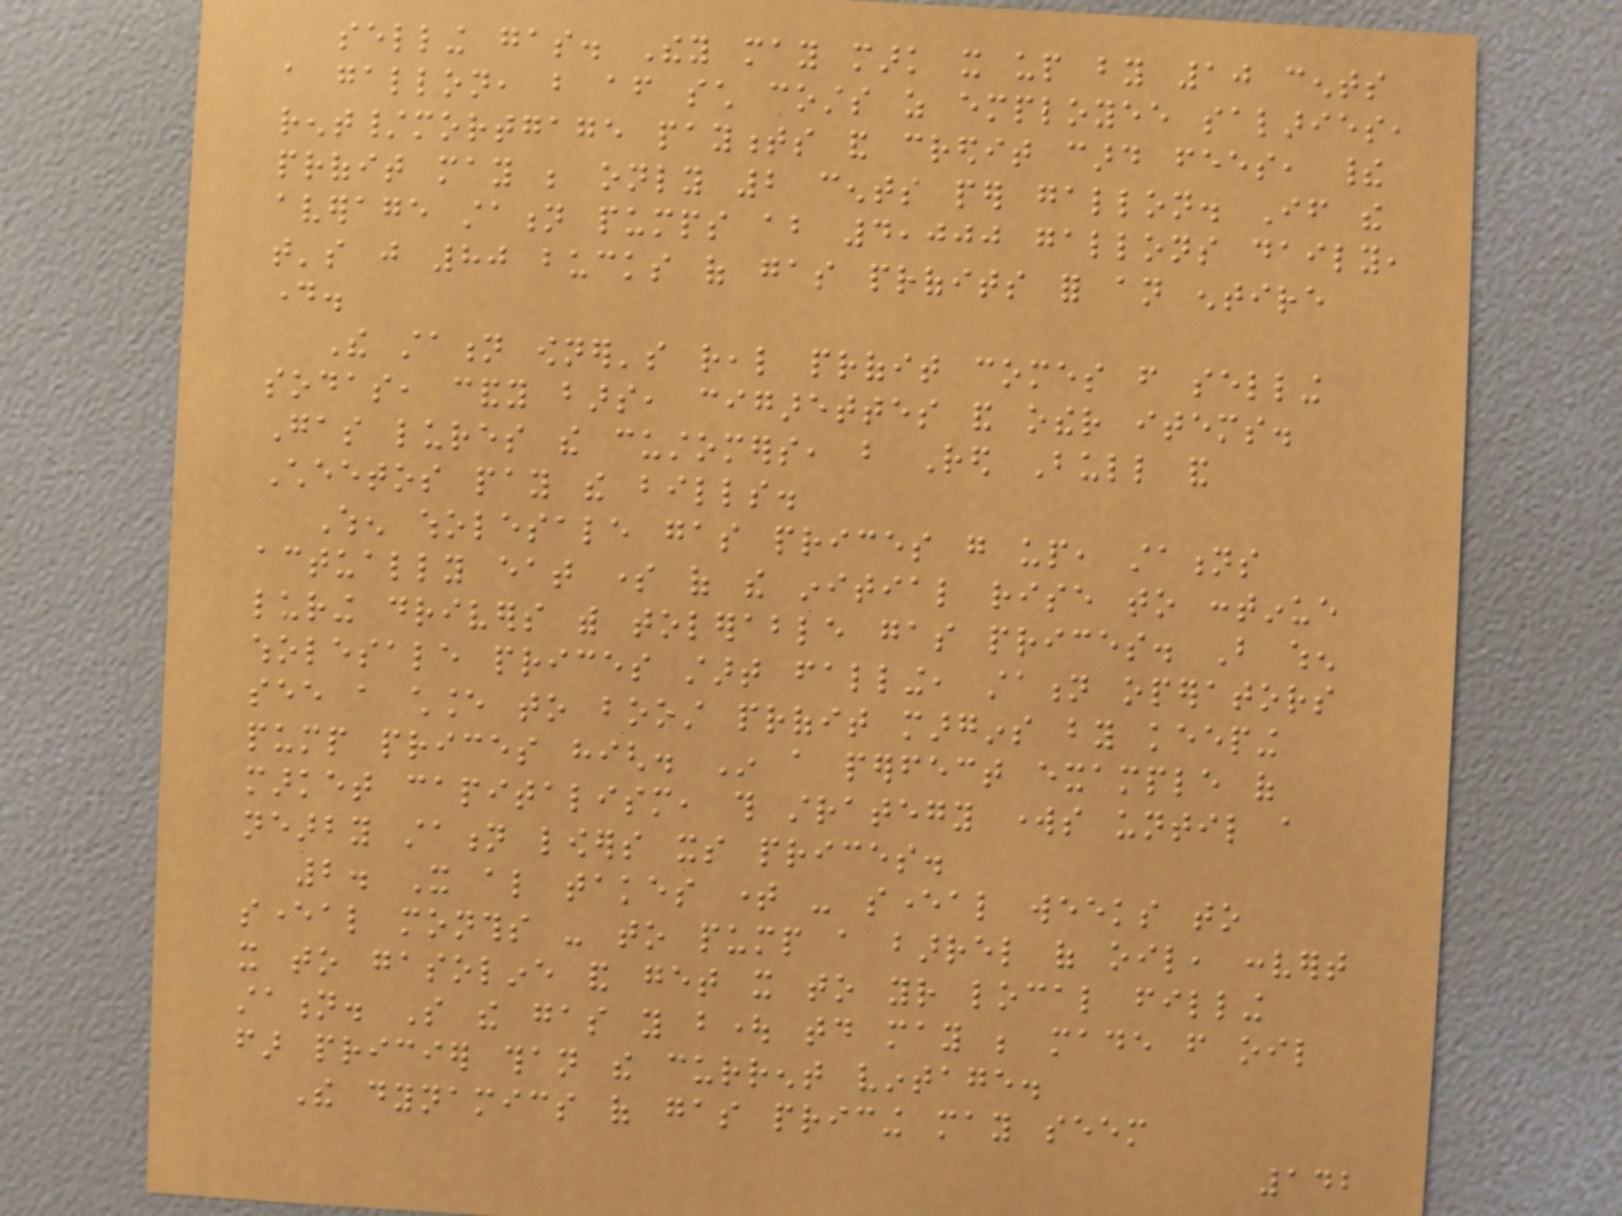selling gas. They may mark it up by 10 cents
a gallon, but after such costs as employee salaries,
rent/mortgage payments and credit card fees, their
profit may be only 2 cents per gallon. If the
average station pumps about 4,000 gallons daily,
that's just 80 bucks of gas profits for an entire
day.
The station owner's real profit comes from selling
sodas, candy bars, cigarettes and other items.
Gas lures the customers, but Red Bull and
Cheetos pay the bills.
When wholesale gas prices go up, stations
actually eat some of the initial rise to continue
luring drivers with tolerable gas prices. But when
wholesale prices start falling, station operators
see a chance to boost profit margins by keeping
pump prices high. In a perfect example of
market capitalism, this strategy works until a
nearby station lowers its prices.
2. It also takes time - several weeks to
several months - to pump a barrel of oil, convert
it to gasoline and get it to your local filling
station. So the gas you bought today may be made from oil
far pricier than the current vintage.
The dynamics of gas pricing may seem
142
